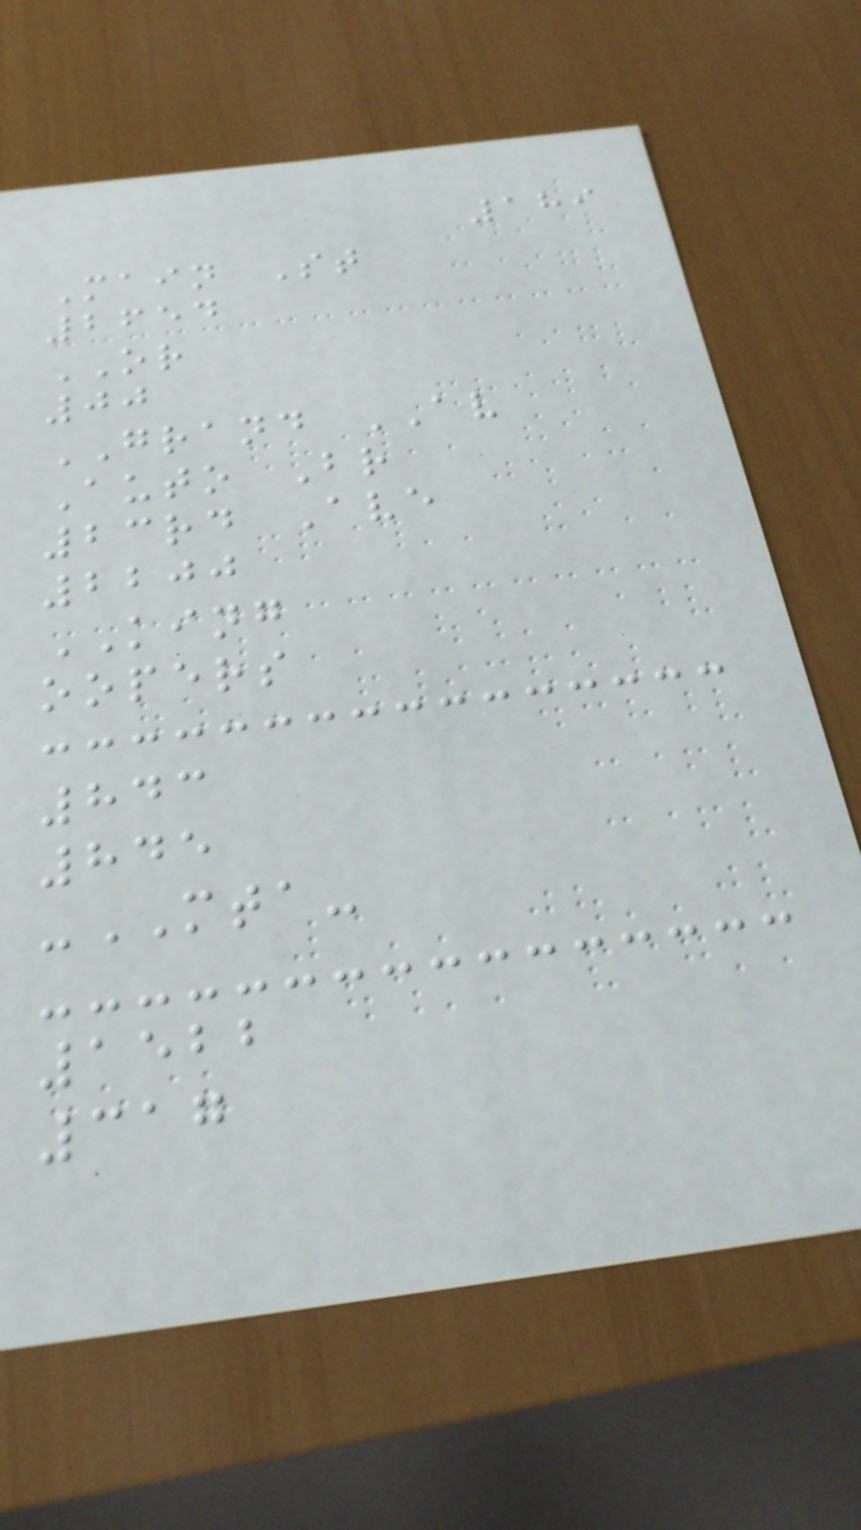189
Main St
2654
OR
00
GRAND AV
Auto Br
23rd Ave
2200
KING
oopers
843
845
-MTA-
1522
317
